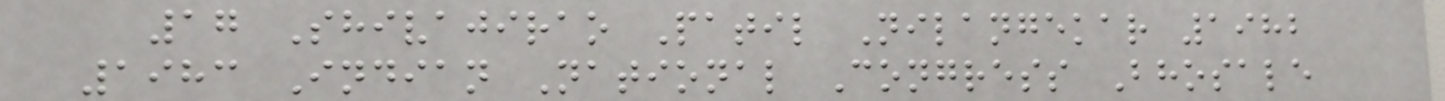17 Shivajirao Patil Nilangekar 1982
1983 Indian National Congress Bhosale
